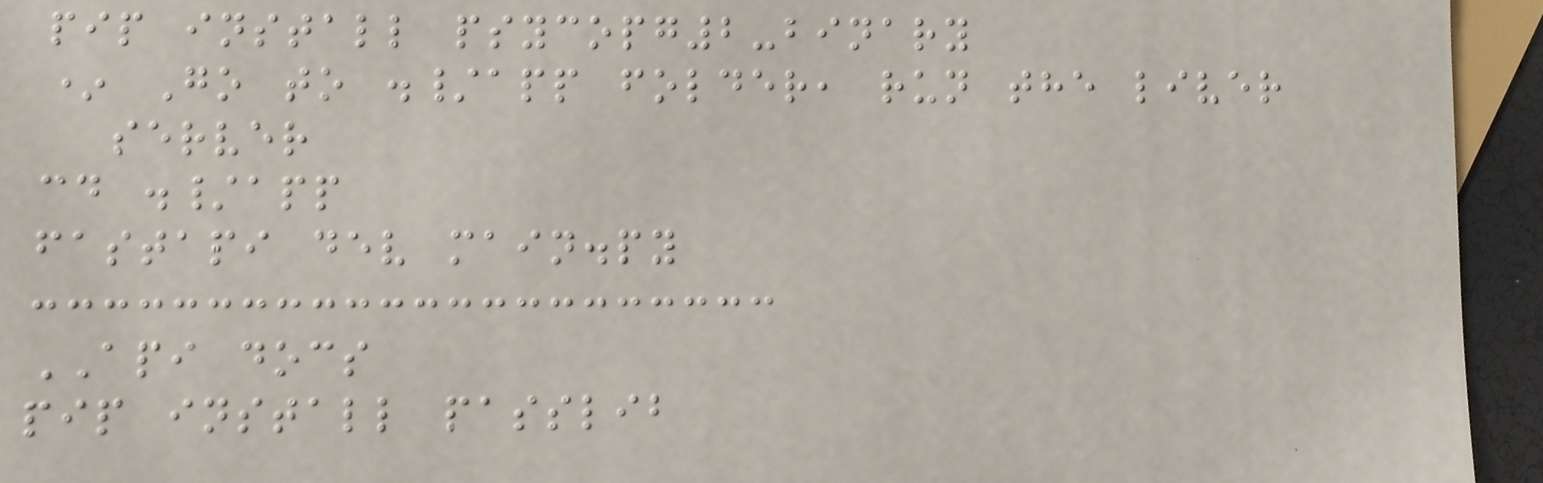pip install psycopg2-binary
* Go to ./app folder, run the liver
server
cd ./app
fastapi dev main.py
API docs
pip install passlib
